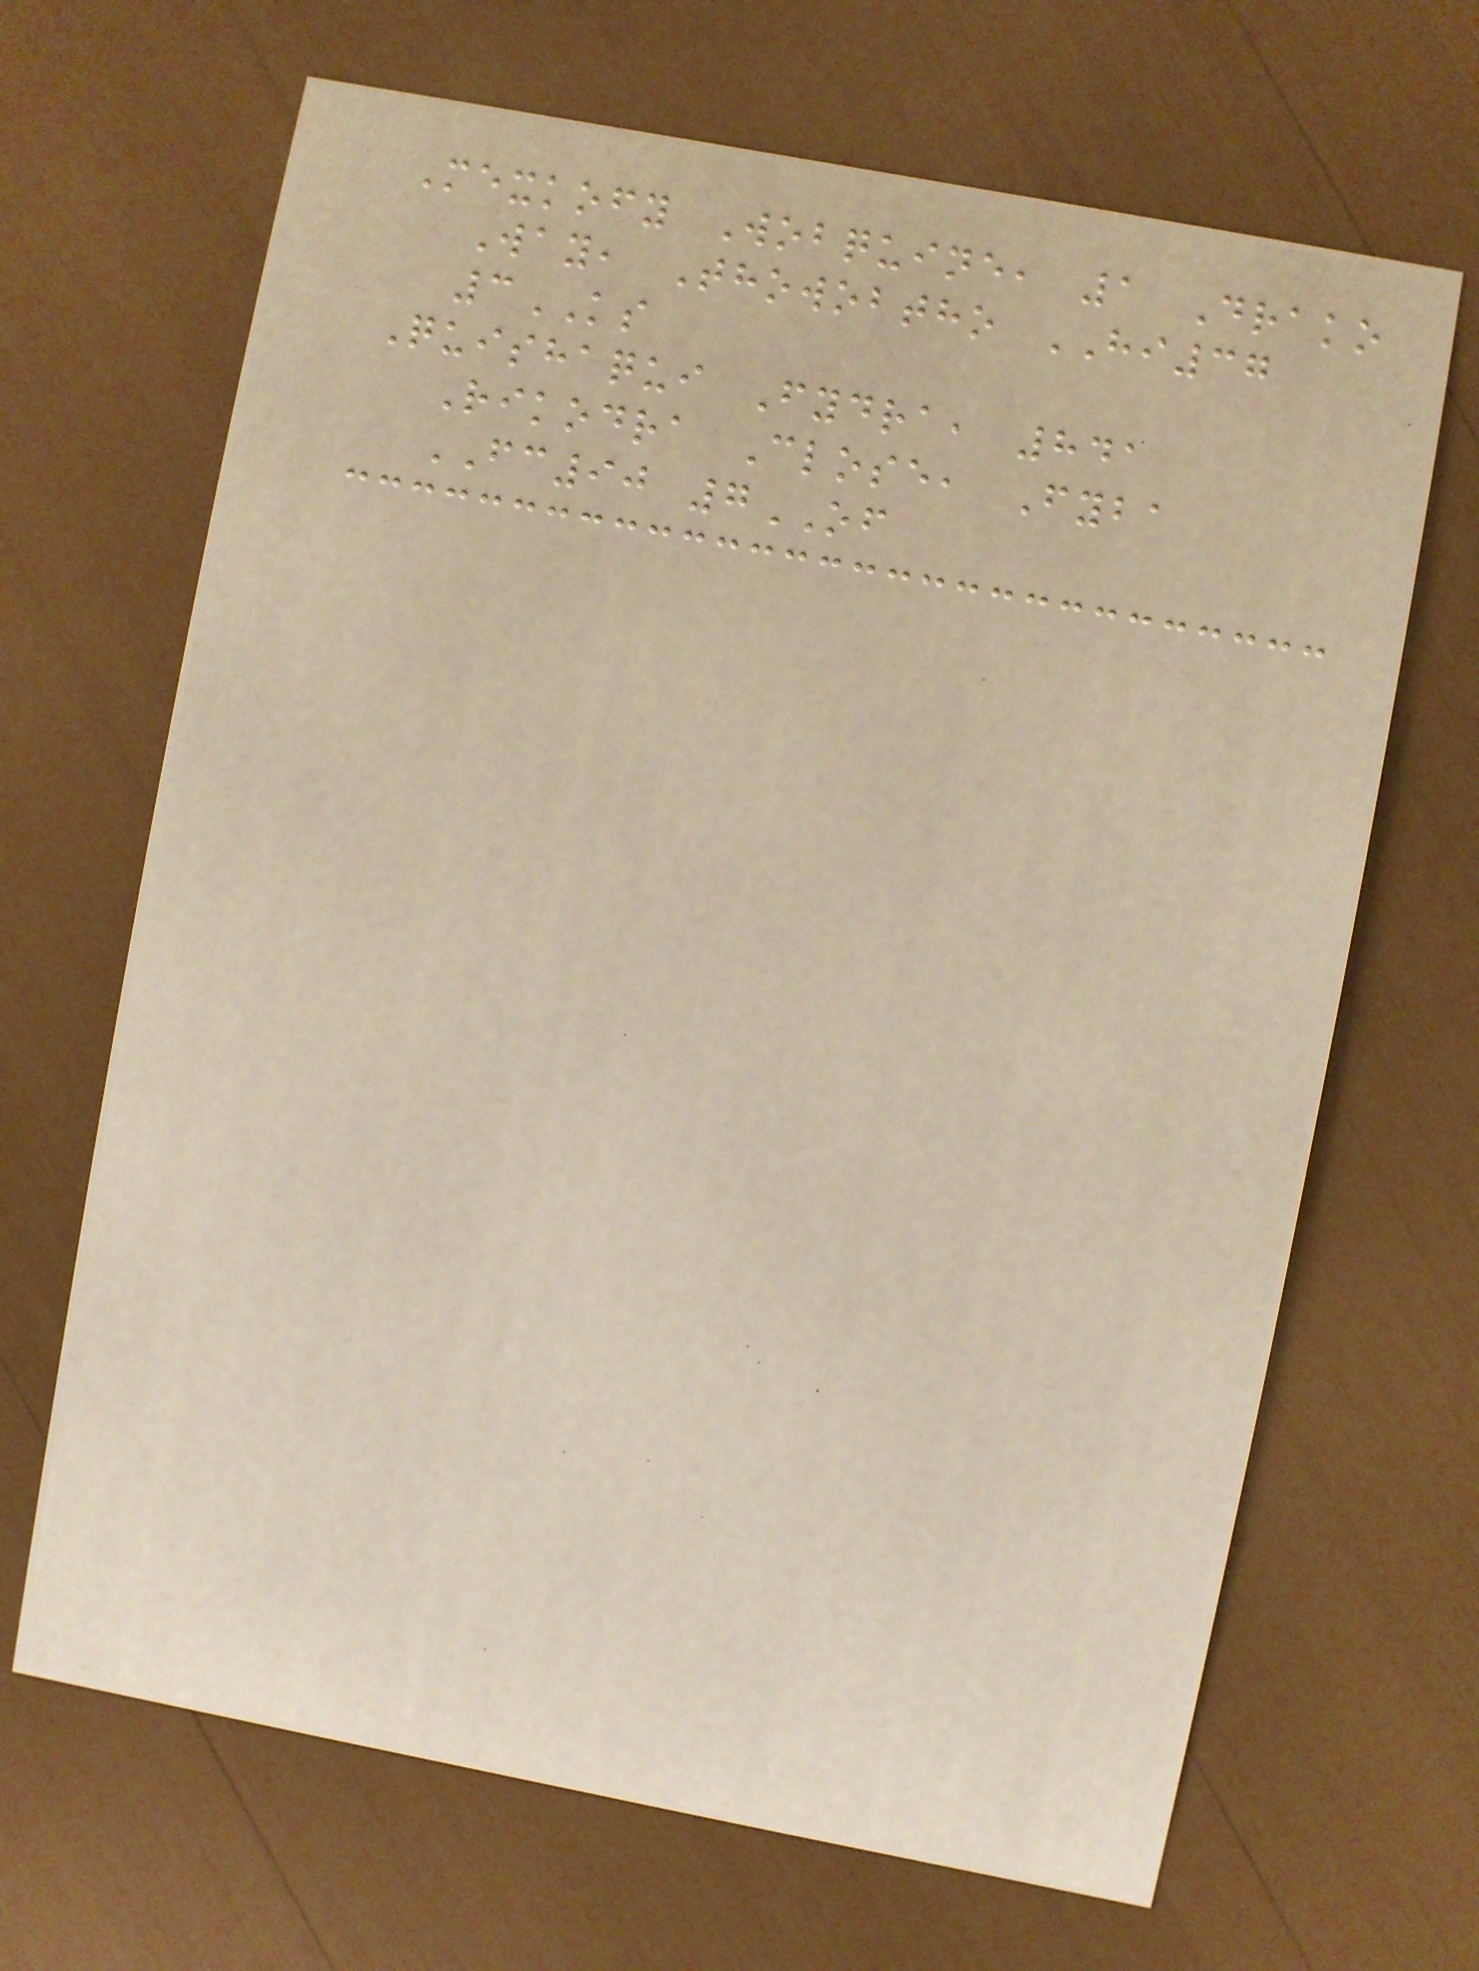Mexkofy Wobquine, 1 Drako
Way, Thowobtho HI37
3KS
Quishaqui Fydra, 841
Rikodra Close, Fyba
FC90 7OF
